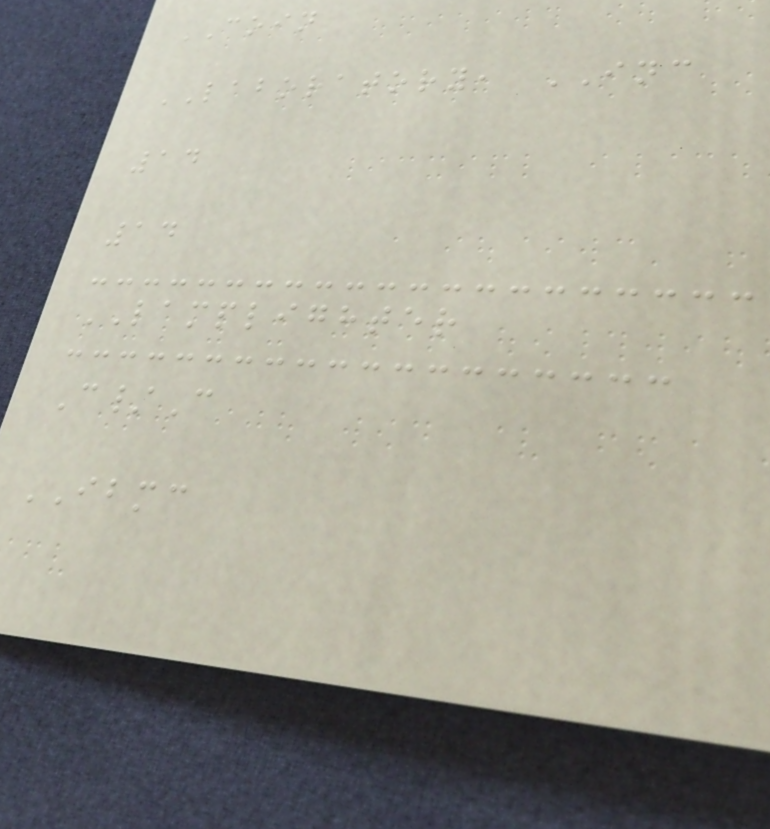COIN
LABORATORY, INC
14
14
LAMPLIGHTER
C/C
IBMC
